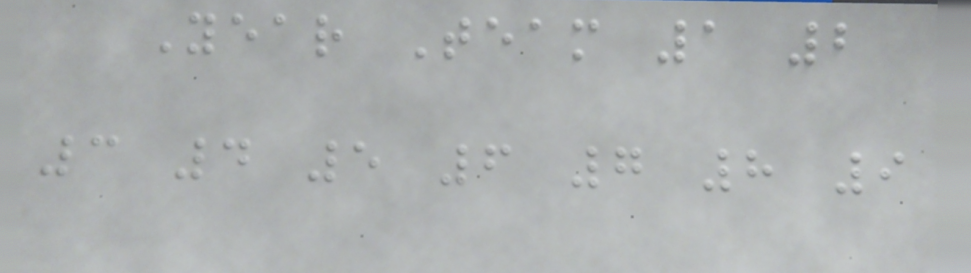Year Team 1 2
3 4 5 6 7 8 9
